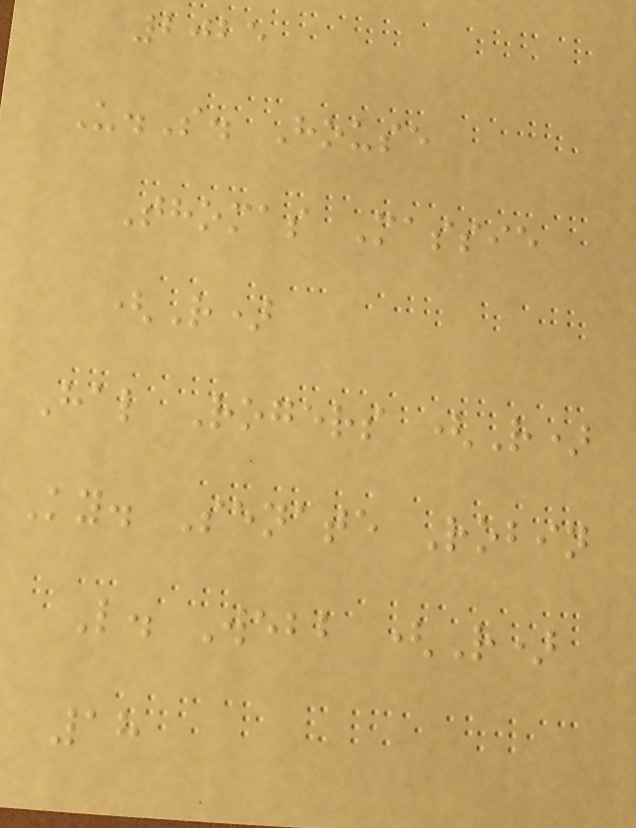2025
U.S. House
Thomas Massie
(R)
Hal Rogers (R)
Ky. Senate Robin
L. Webb (R)
18
